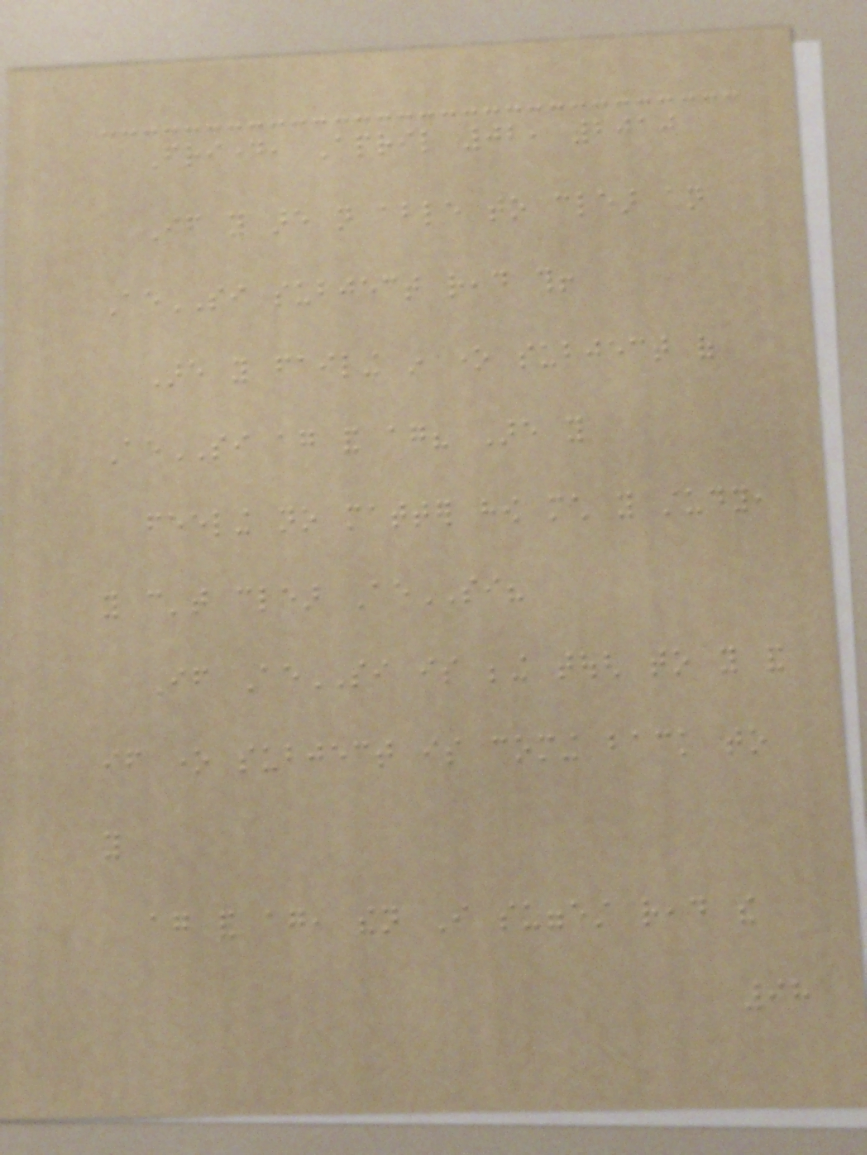Friday, April 02, 2010
If you are not able to clear an
AeSI subject read this!
Are you failing in one subject of
AeSI again and again? Are you
feeling no matter how much you study,
you can't clear AeSI?
If AeSI is being tough to you and
if one subject is coming back to
you
again and again, then I suggest read the
98
